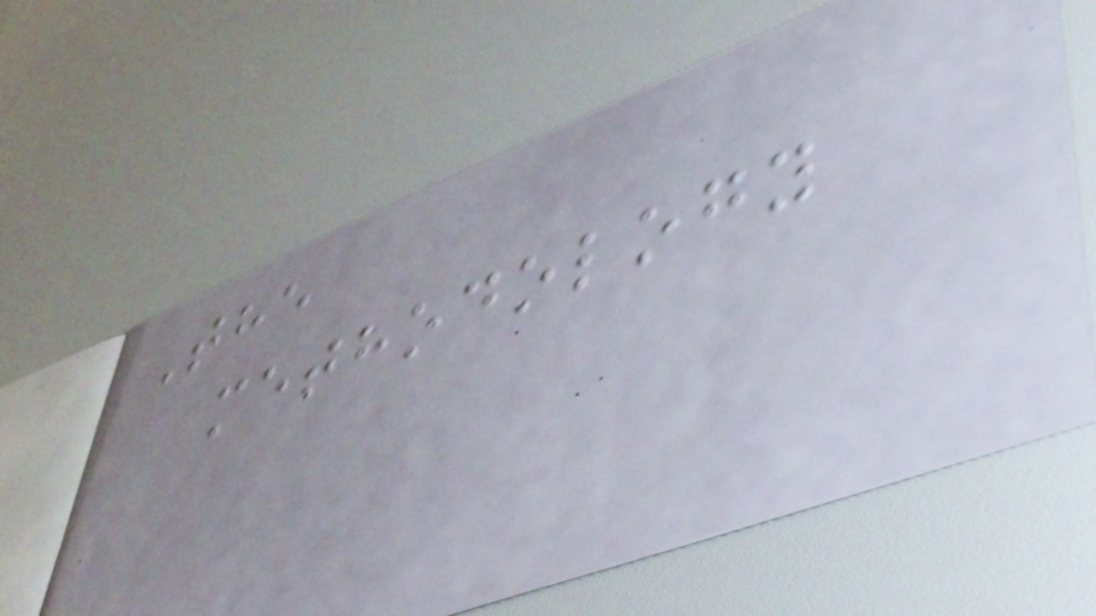The
methodology
